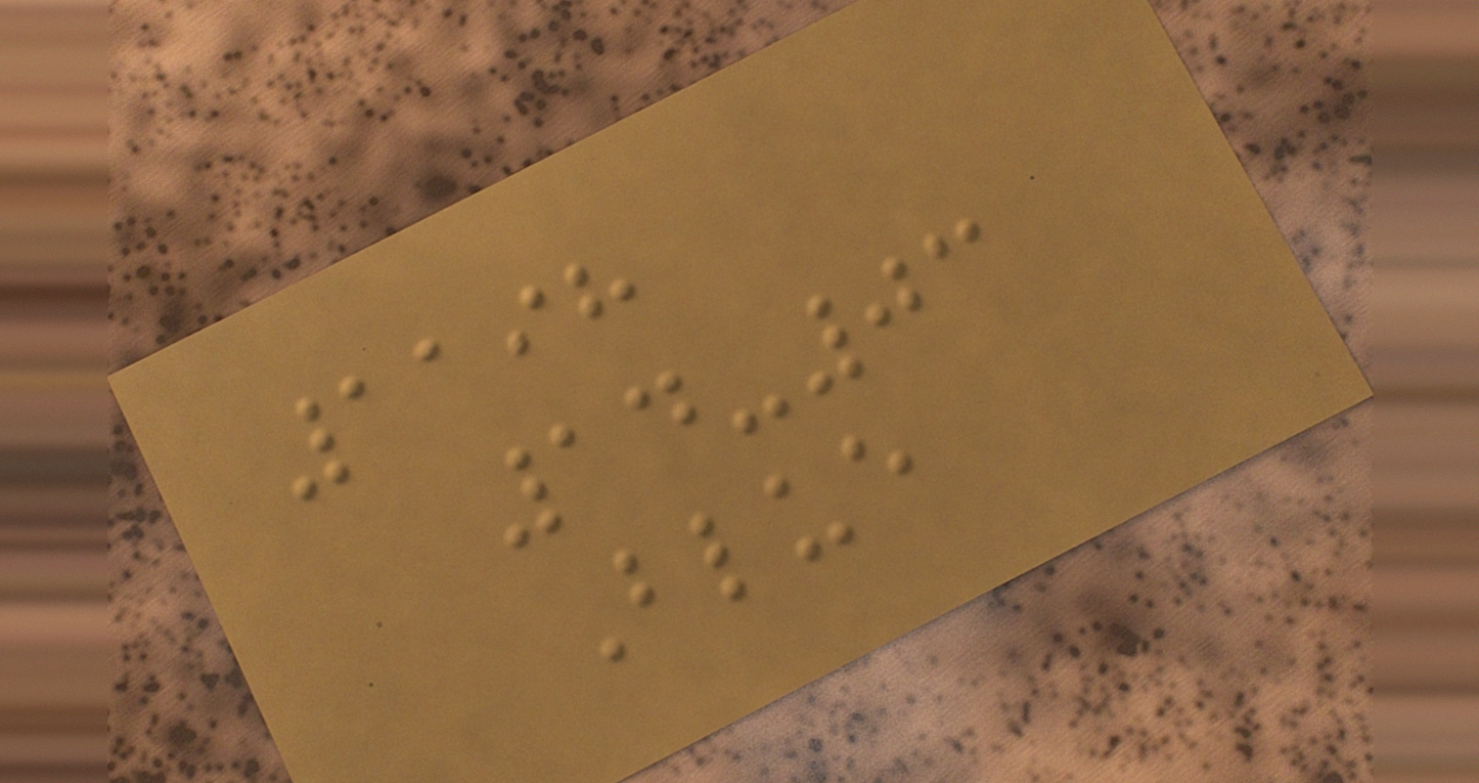1198
14-03
Blue
